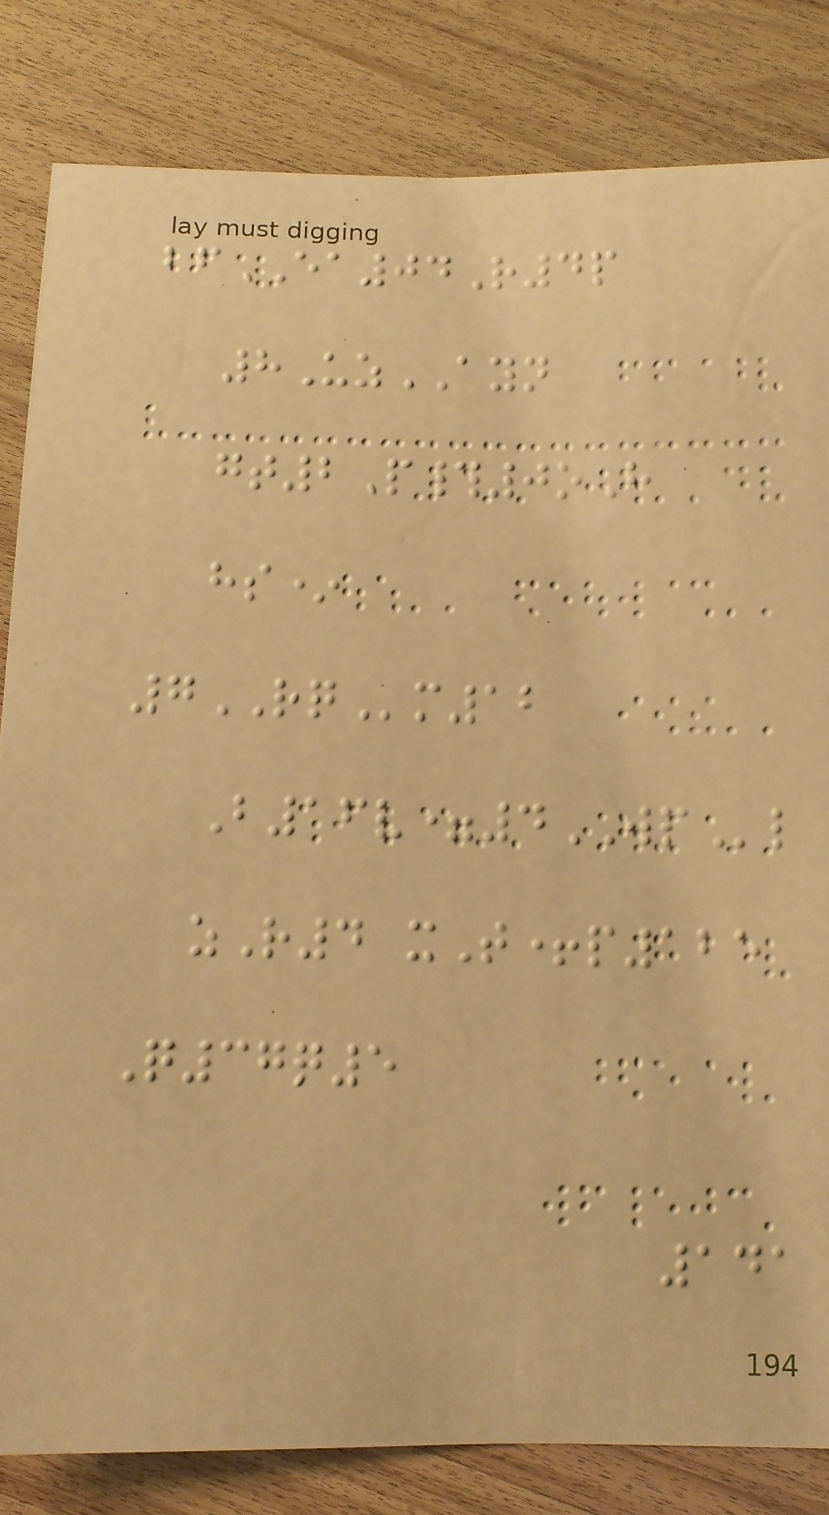bfEA04R4p
8UzAYN
gt2P#0oH
hs*
7RQm12
B16v=4WPl
zR4 xT+p125
Q37q5
141
